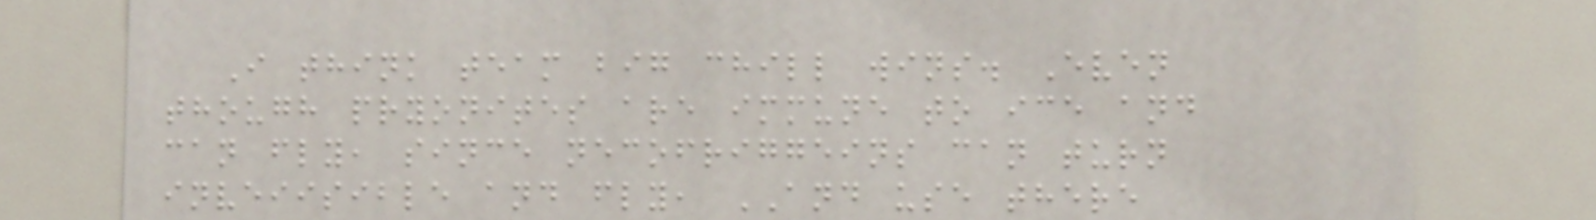I think team big chill wins. Even
though pryonites are immune to ice and
can fly, since necofriggeins can turn
inveiisible and fly, AND use there
